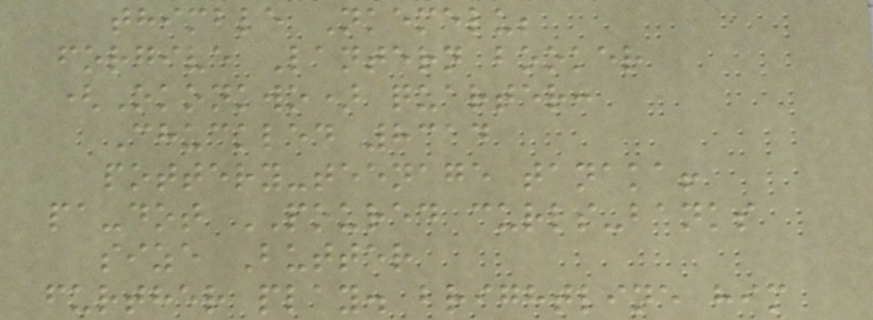thimble Nkemelu;
forgive Lantern booker
(Okonkwo) quarter:
Chuckled 8314
pottery-teenage tanaka!
pa-dot POURED curls-banks
size Butter
further play. brightline him
